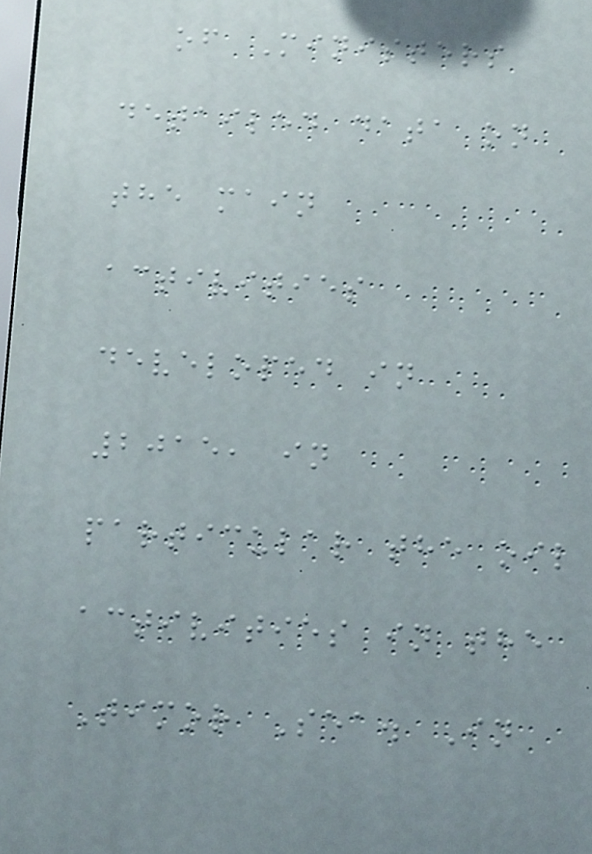of Ministers
detailed data on
the main
activities
developed in
2015, in
particular the oil
activities in the
Timor Sea. In
